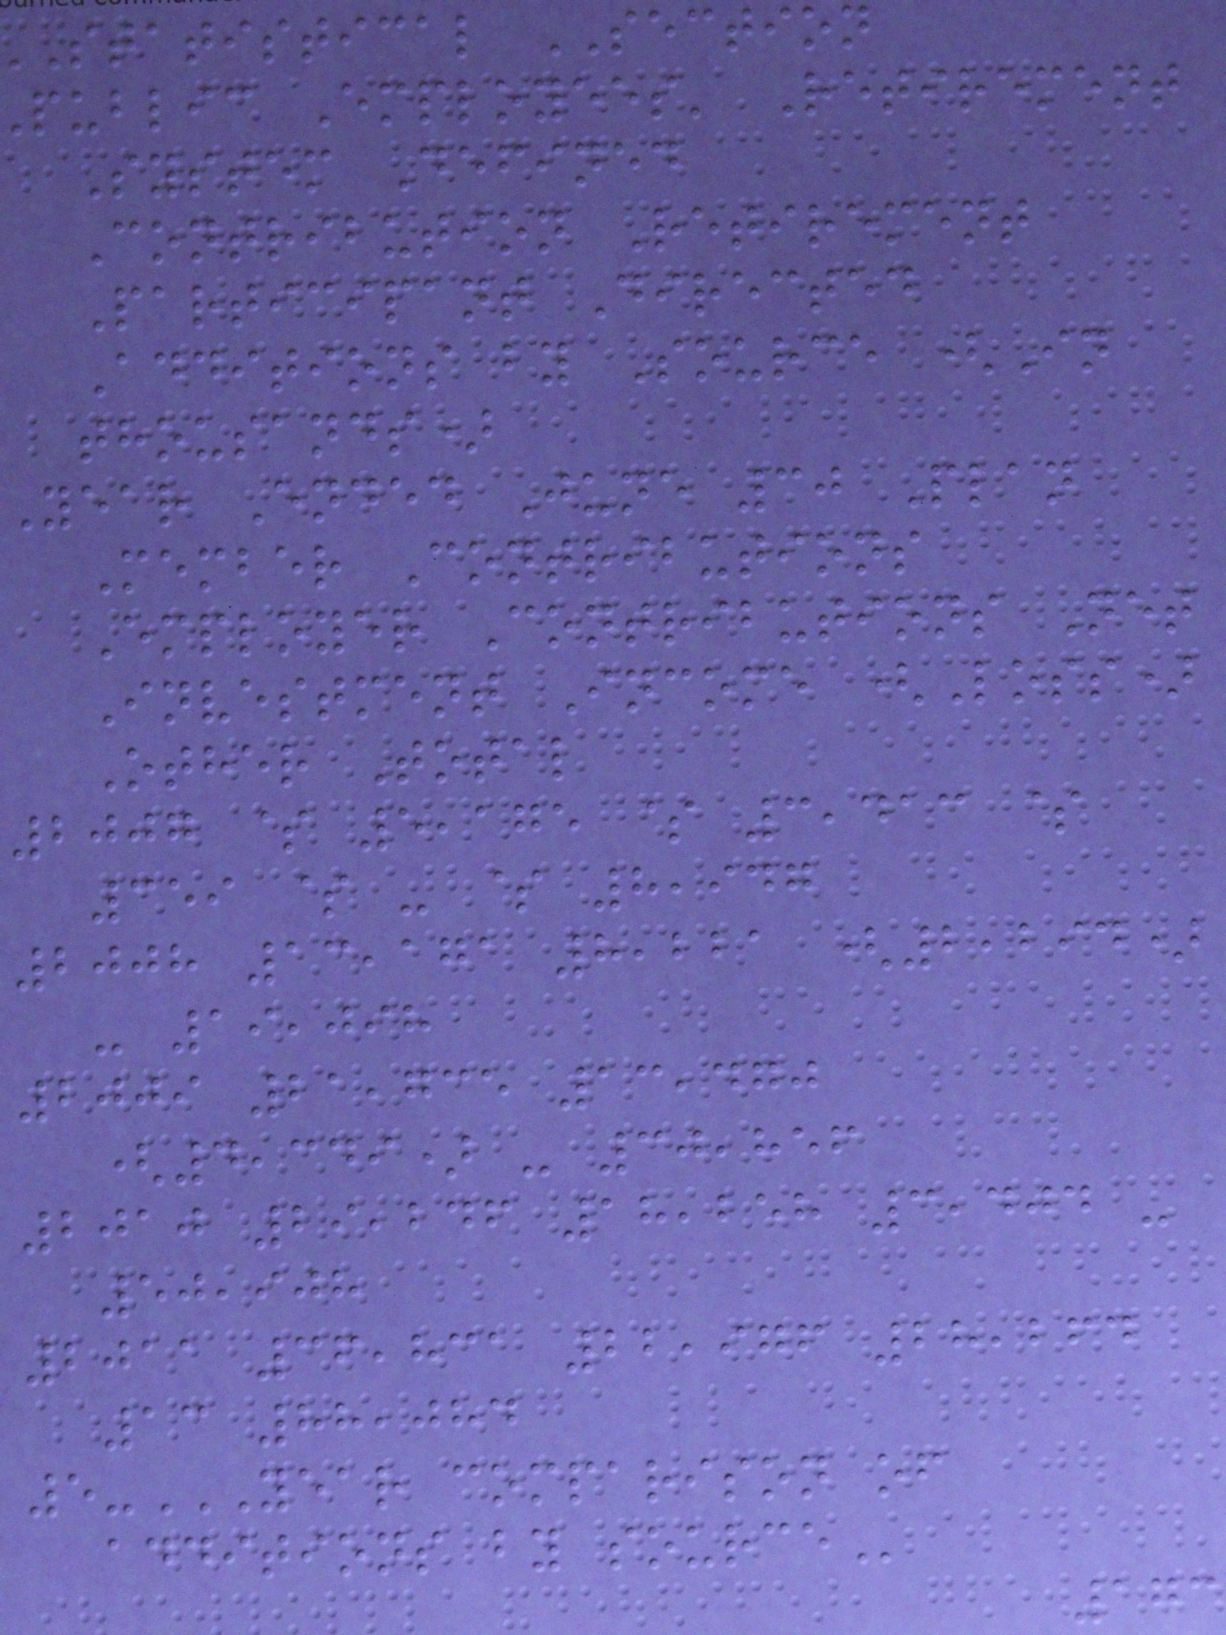statistical SECTION
public Employees' Retirement
System Defined
Contribution Retirement
Participant Directed
Additions by Source (In
thousands)
Year Ended June 30 Plan
Member Contributions
Employer Contributions Net
Investment Income (Loss)
Other Total
2007 $ 5,175 $ 3,413 $
359 $ - $ 8,947
2008 13,171 8,221 (2,294)
- 19,098
2009 21,735 13,470
(4,349) - 30,856
2010 29,246 18,258 3,404 -
50,908
2011 36,831 22,976 28,264
13 88,084
5-YEAR COMPARISON OF
additions by
173
